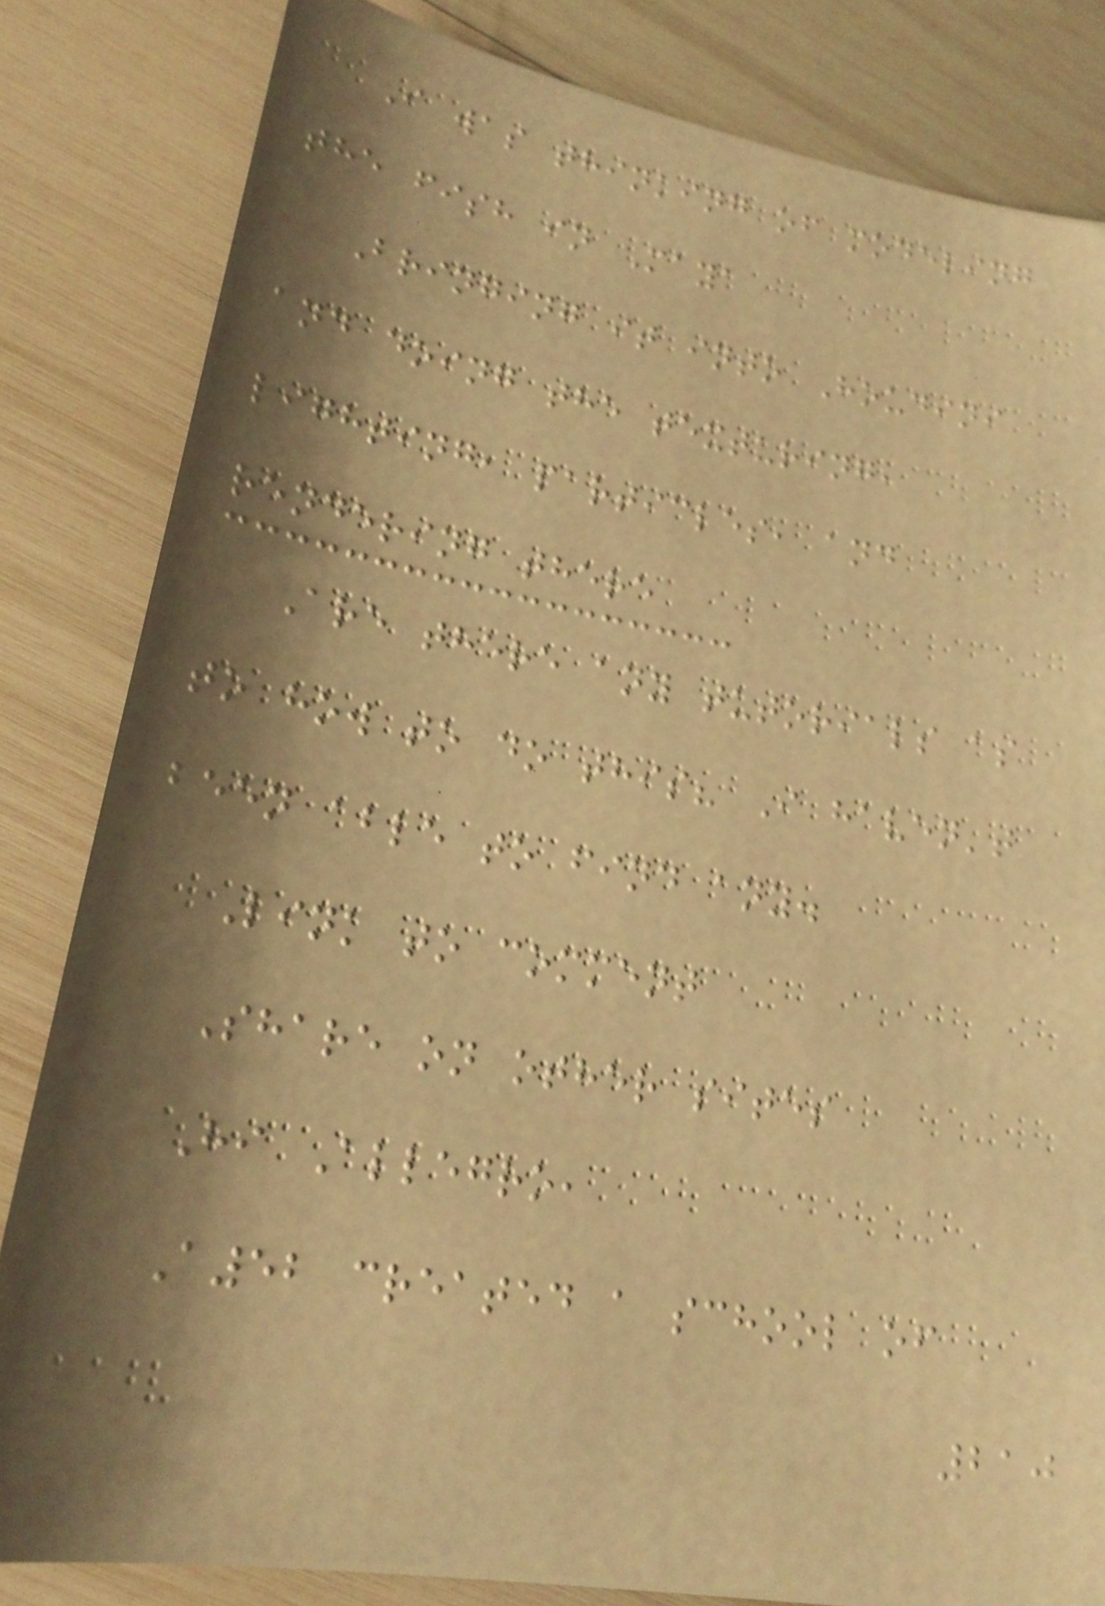I was thinking of modeling
the fish in Maya
Bringing it into Houdini
and doing the texturing,
lighting, particles, and
rendering there
Are there any tutorials as
to how to do this? I haven't
been able to find any.
Link to comment
Share on other sites
Hi Allegro,
A52 created a school of
210
